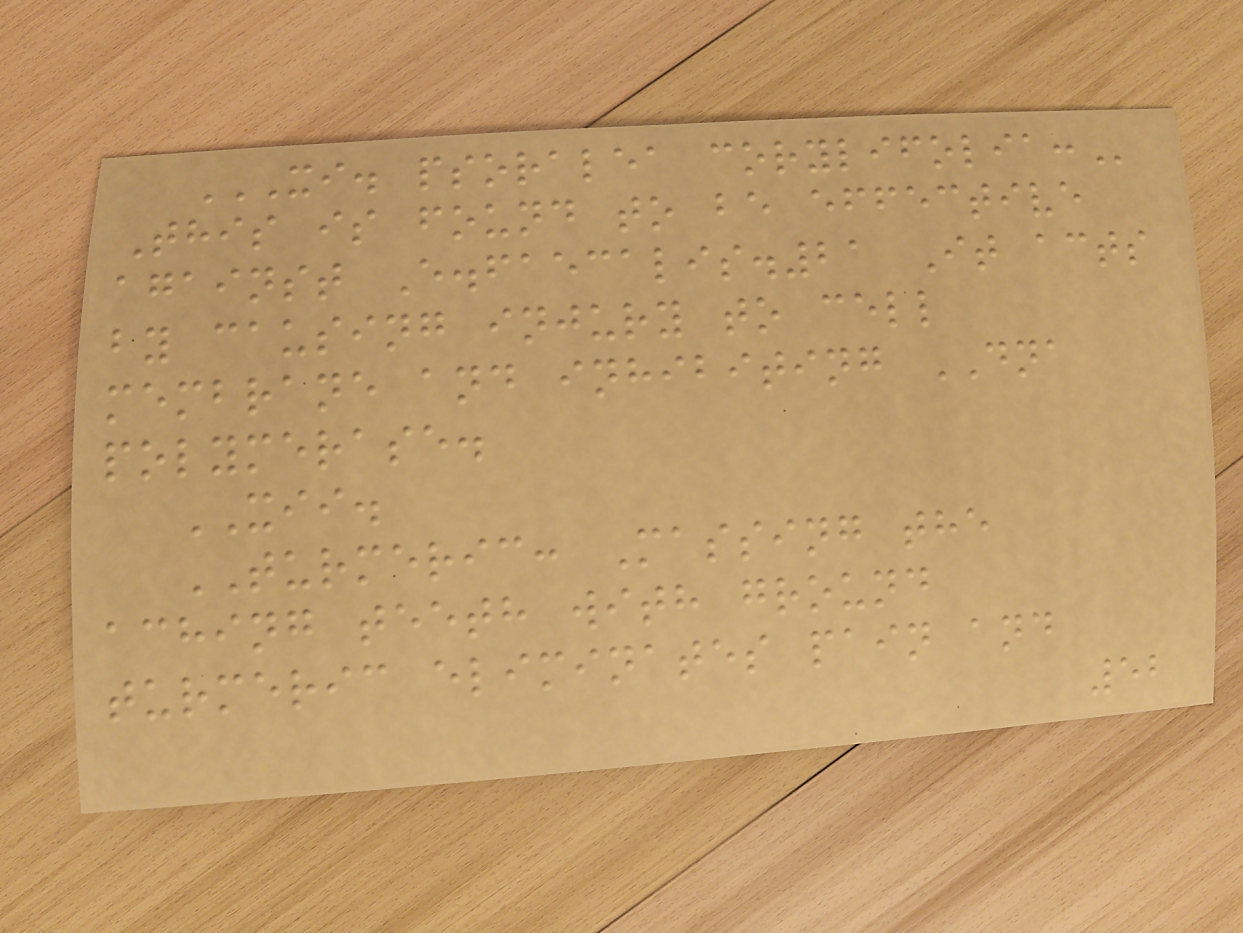XI. PSORALEA CORYLIFOLIA:
This is found to be effective
against E.faecalis.21 It acts
by causing injury to cell
membrane and inhibiting DNA
polymerase.
XII.
TURMERIC: Massing the
aching teeth with ground
turmeric eliminates pain and
52
